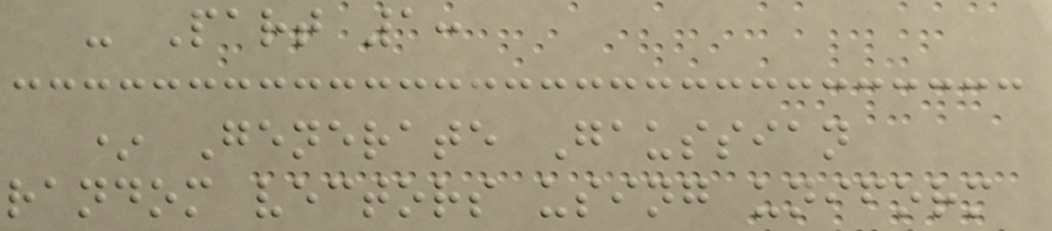- Part 1:
* Generate Gaussian
random vectors using uniform
